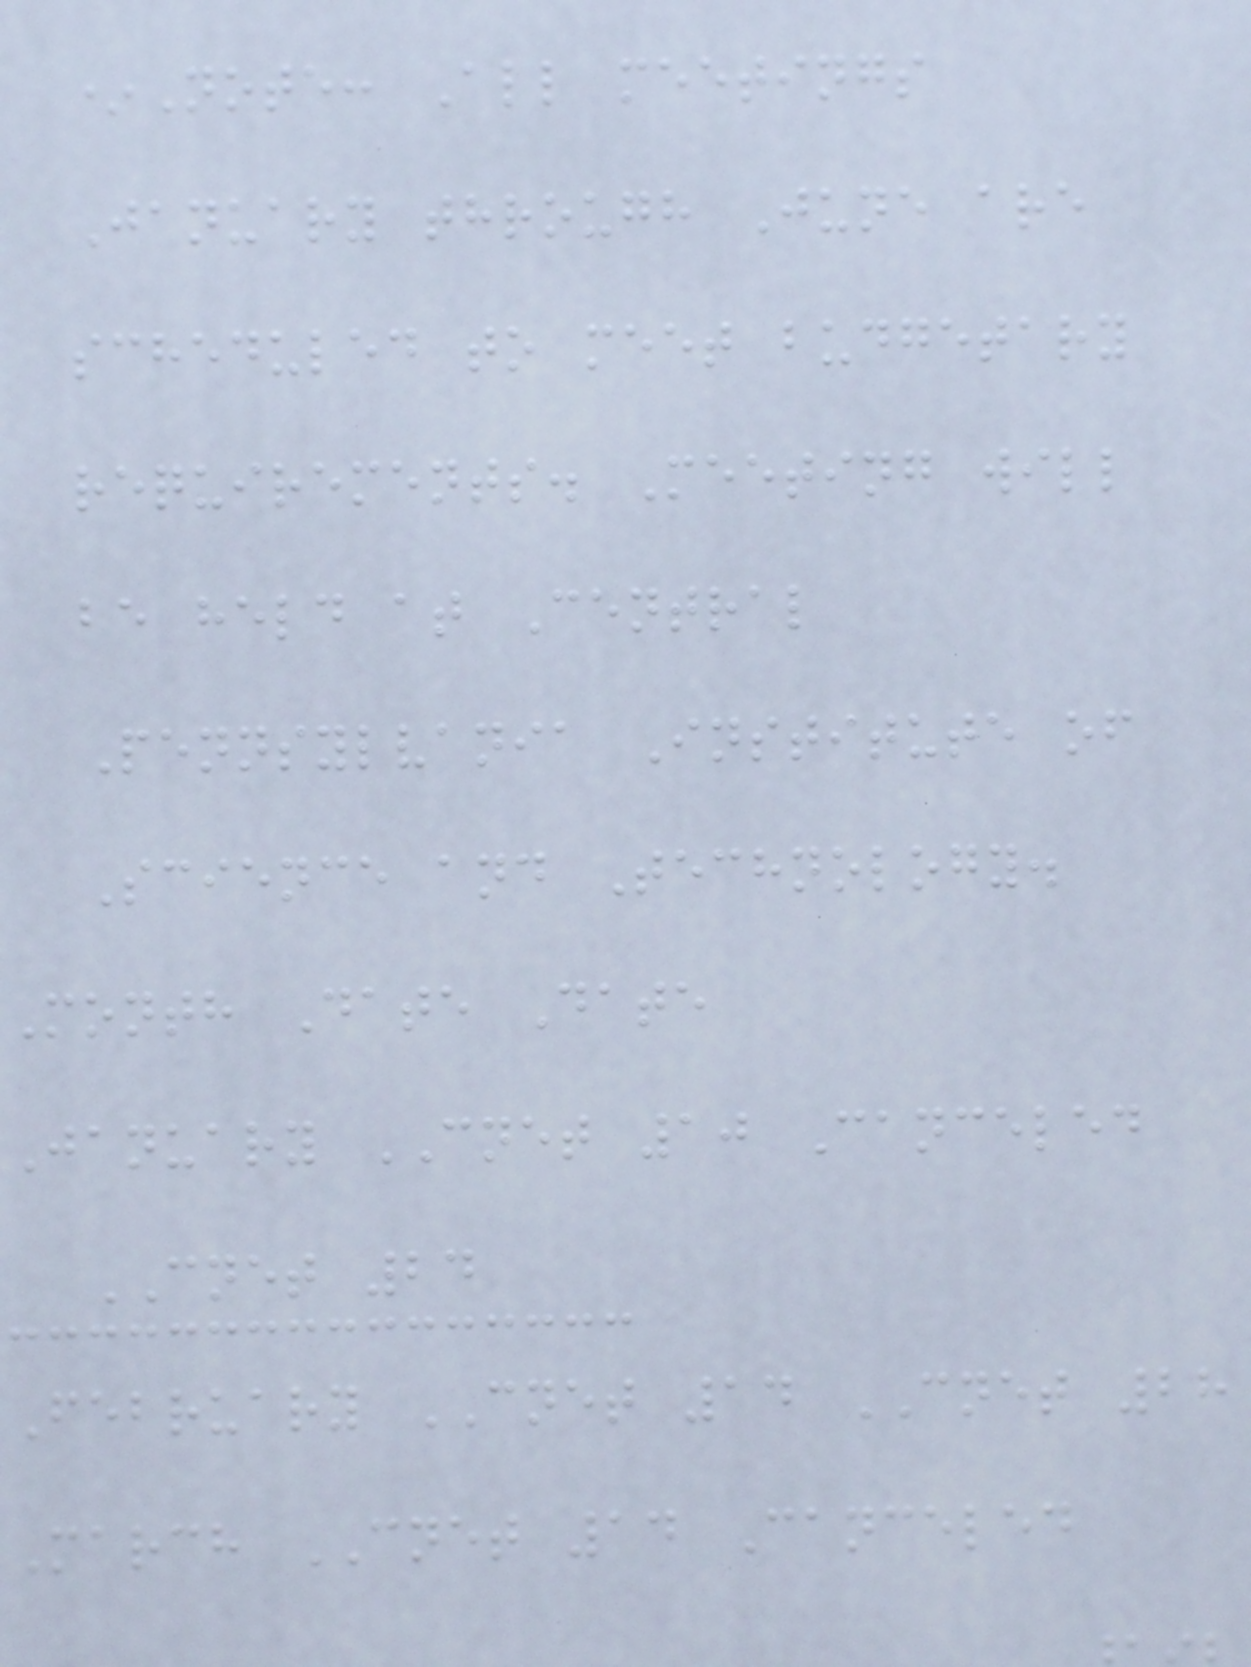*Note: All meetings
January through June are
scheduled to meet budgetary
requirements. Meeting will
be held at Central
Pennsylvania Institute of
Science and Technology.
Month Date Date
January CNET 10 Canceled
CNET 24
February CNET 14 CNET 28
March CNET 14 Canceled
